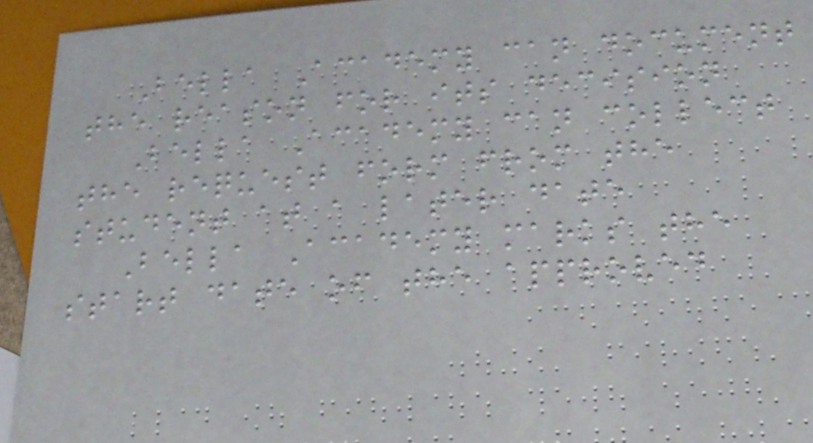Bella Academy can document
the reason for its decision
Bella Academy can collect
the request form from the
student at a later date
Bella Academy marks the
start date of the approved
